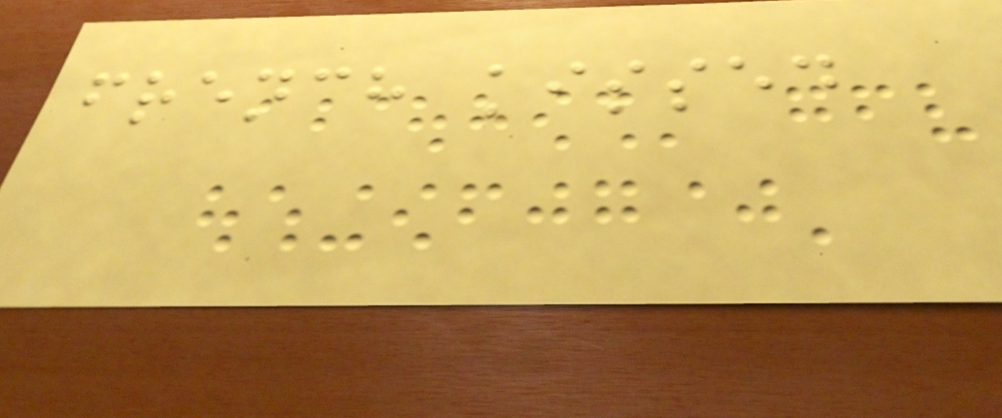french kissed
